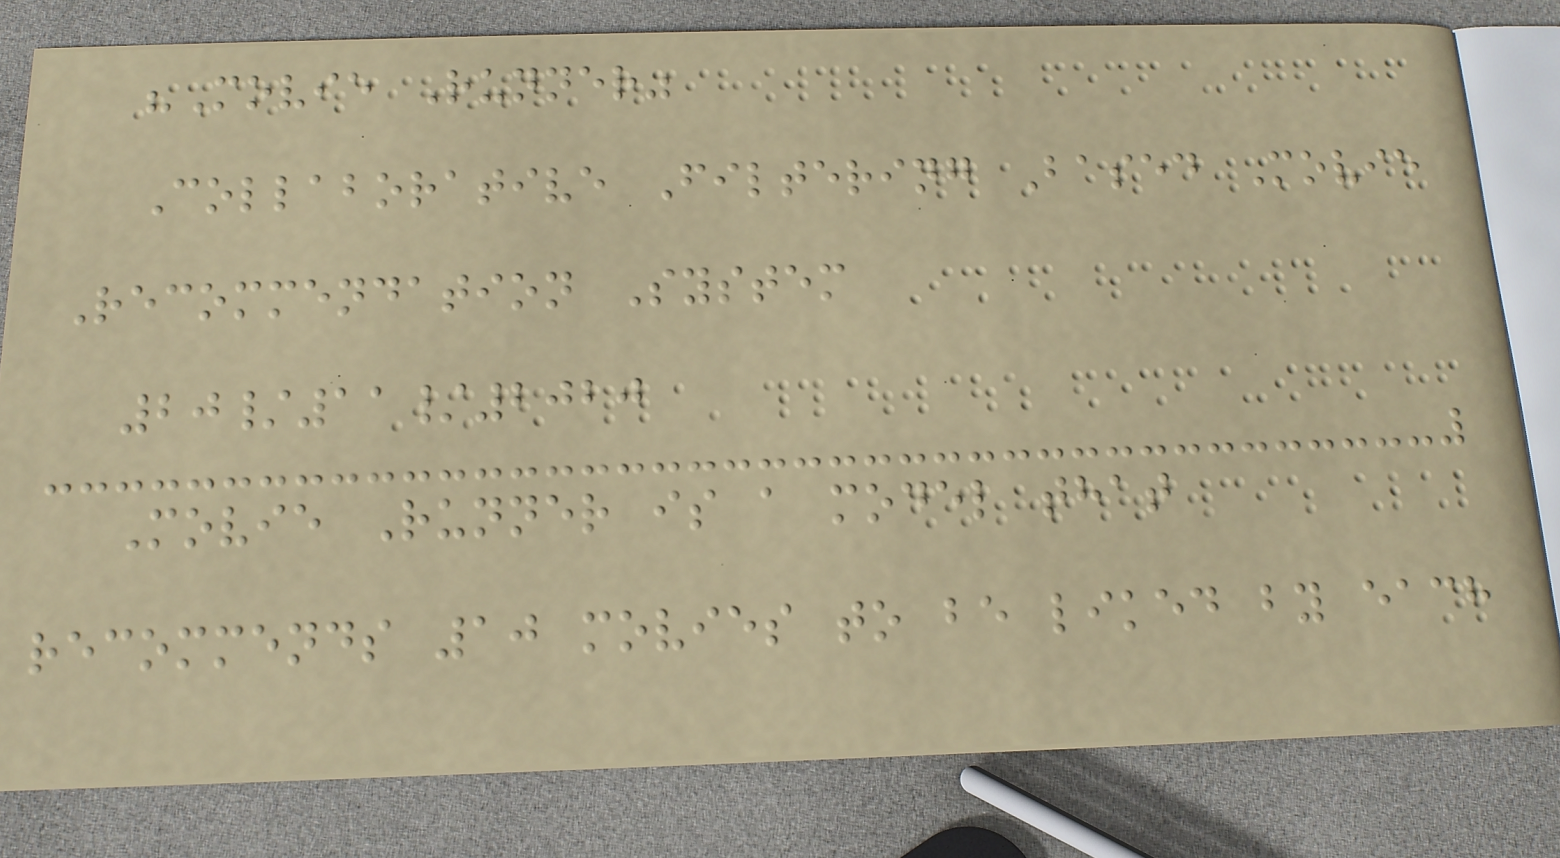"Movie Runner"
Collaborative Filtering Based Movie
Recommendation System
20/11/2020
Movie Runner is a model that
recommends 10 movies to be liked by each
